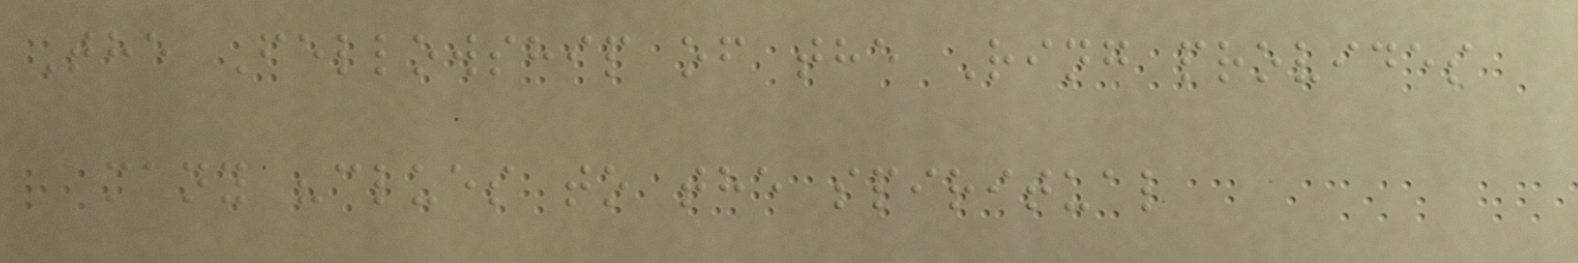The Fellowship of the Ring provides
many "clues to the spiritual
